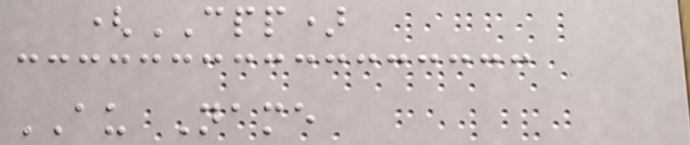(CPP)
AU Name
